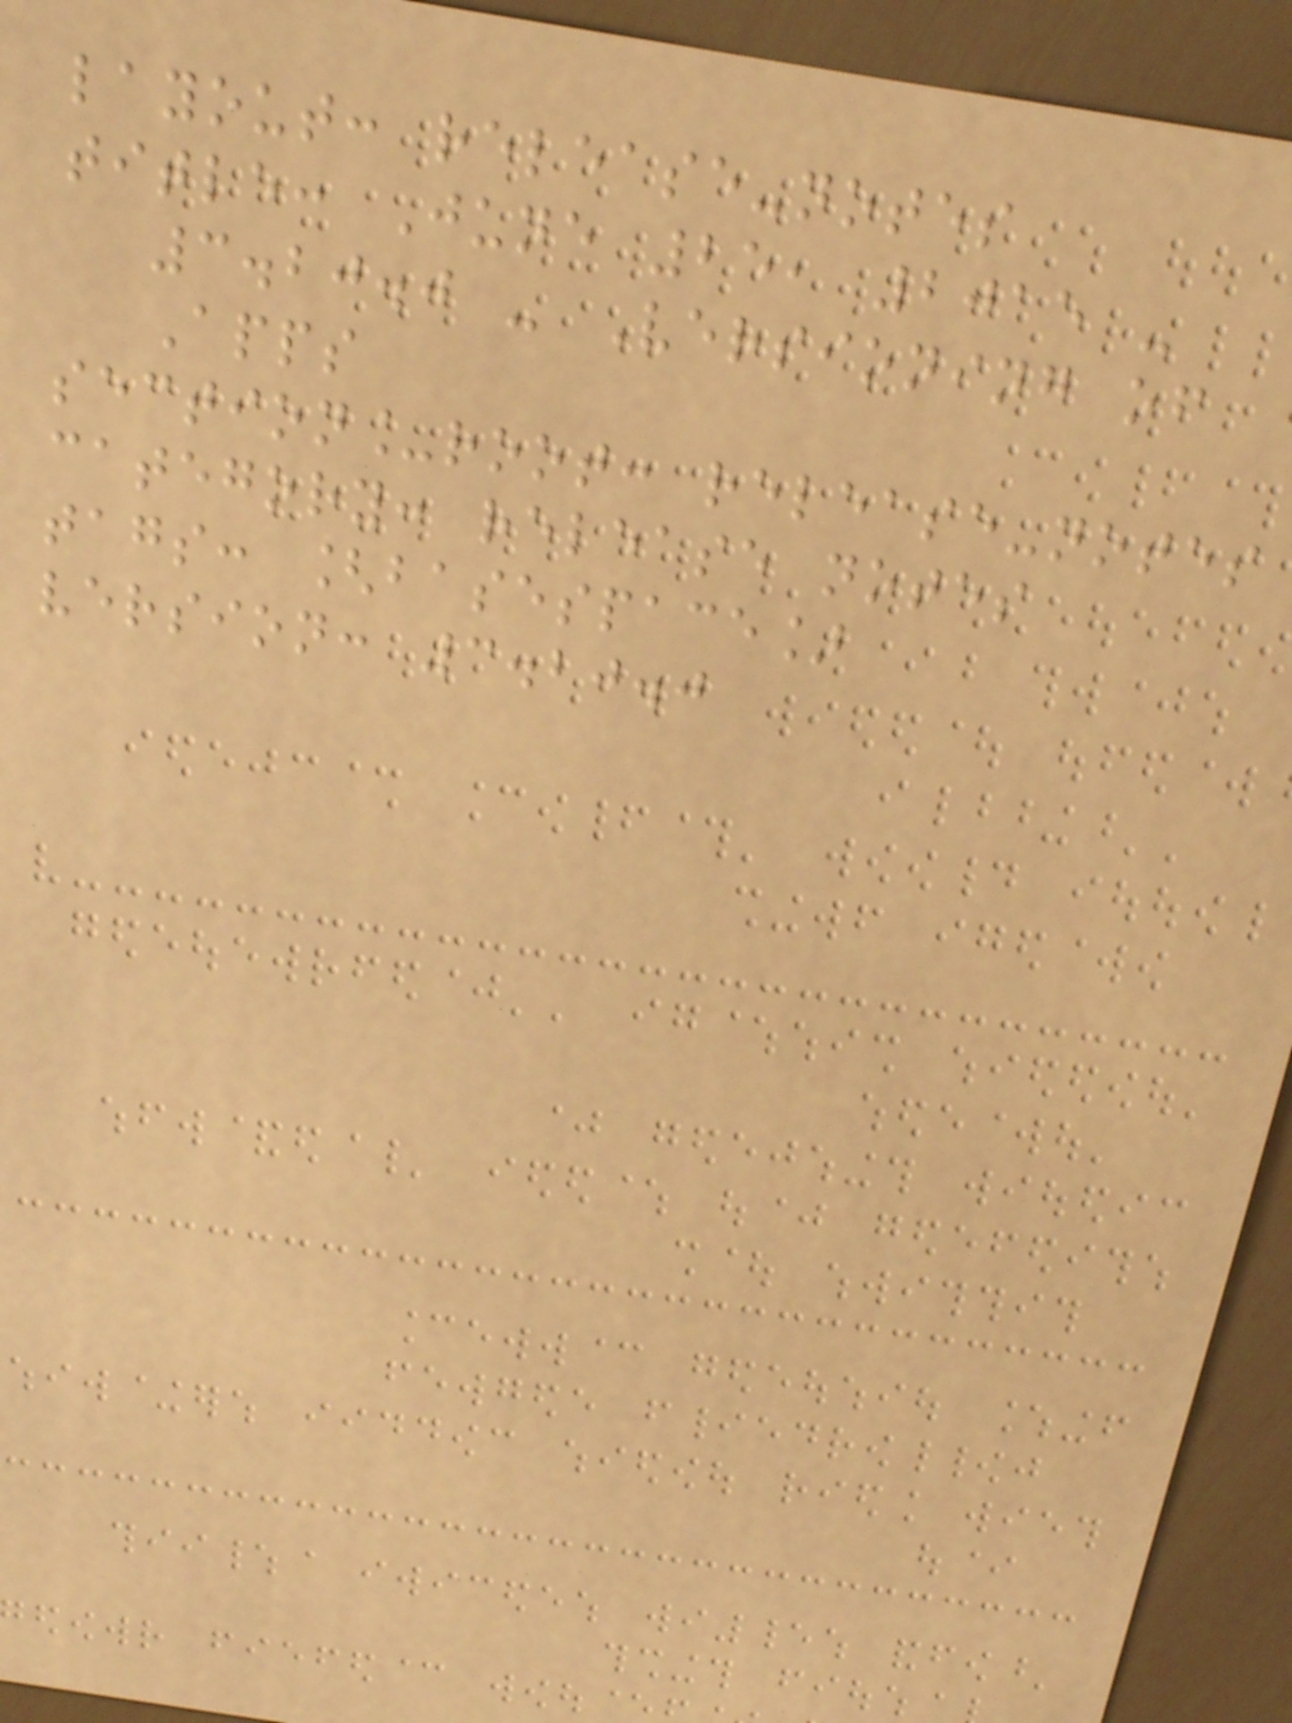layout: release-notes
title: June 25, 2015 -
3.20.0 - Versioning of
Apps
section_root: release-notes
category: release notes
tags: [basespace]
version: 3.20.0
